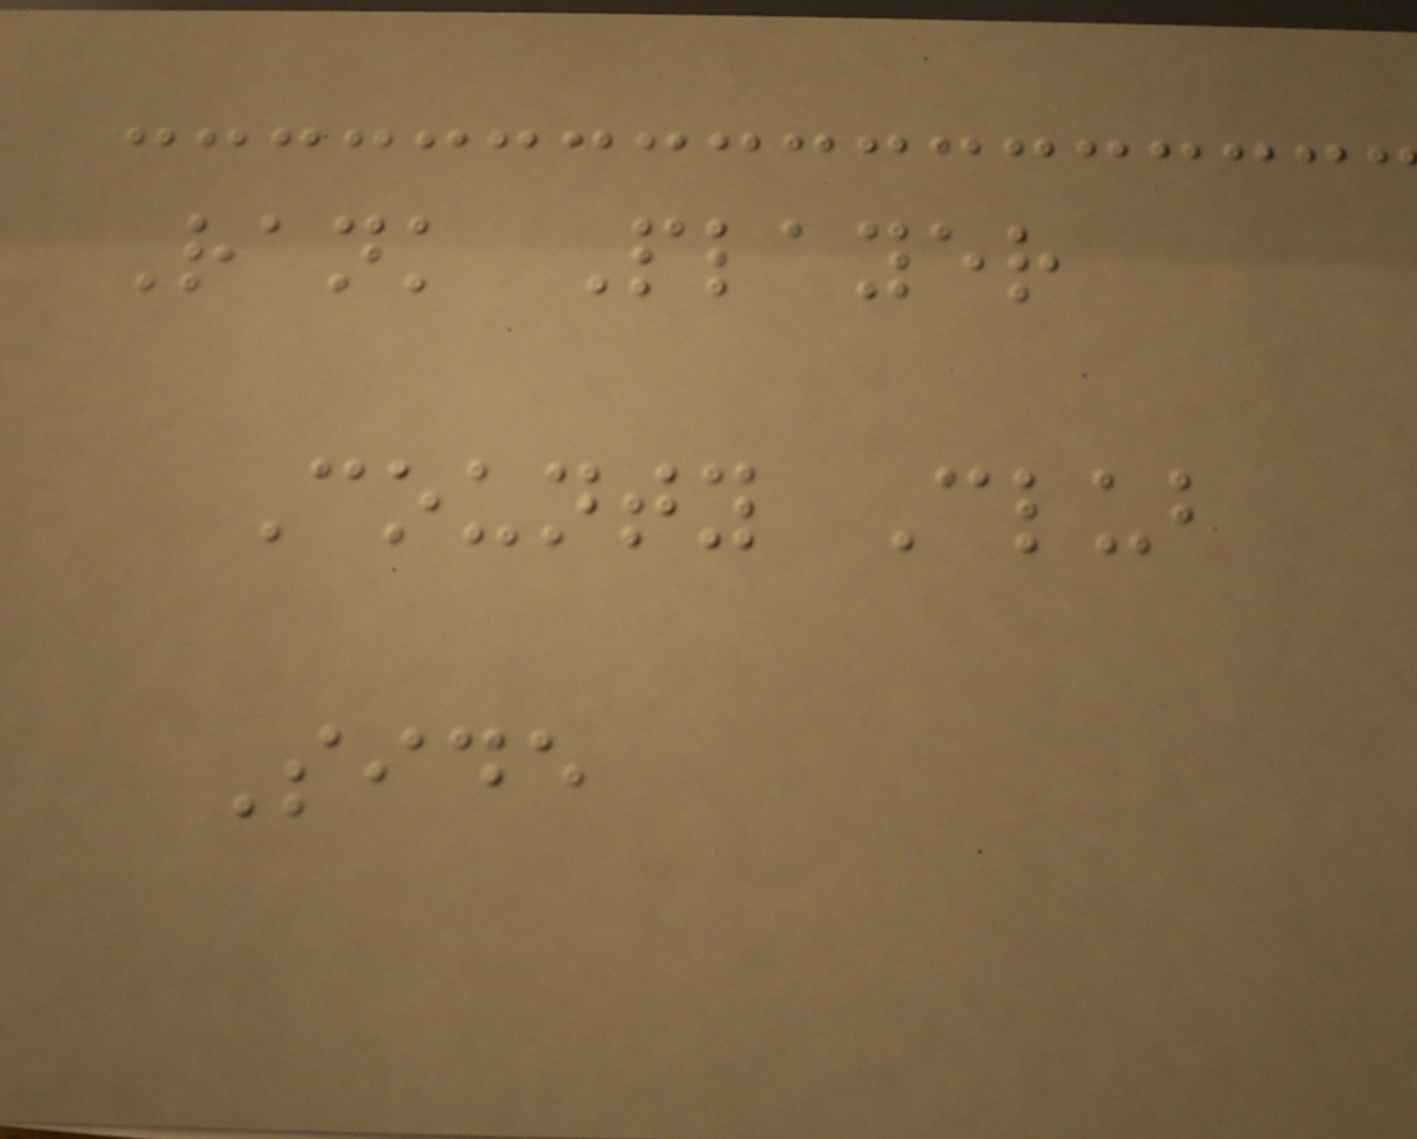Rank Player
County Club
Side
